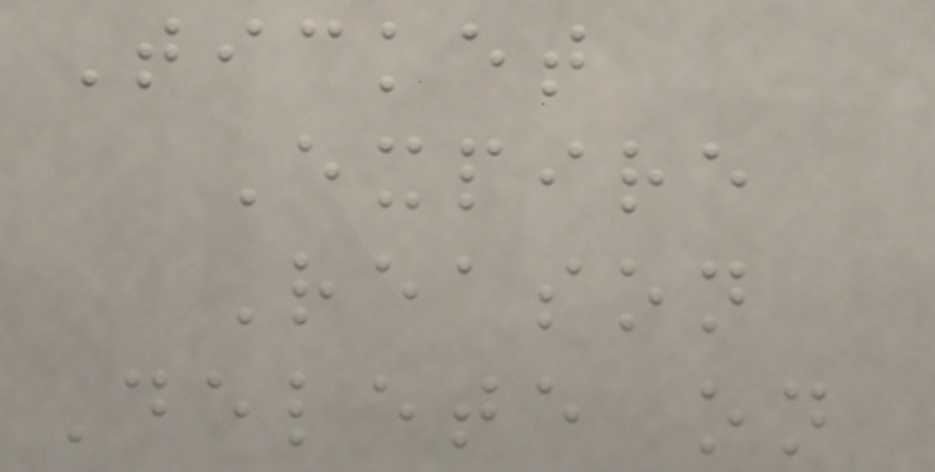Ticket
Expire
Reason
Delete on
